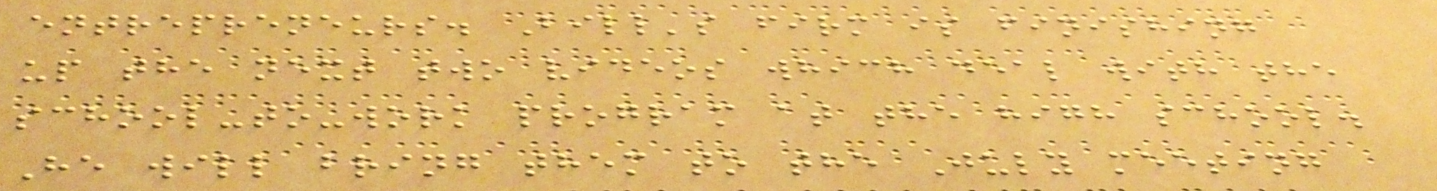entrepreneurs. Bill's firm is finishing
up the next two videos which deal with the
school-to-work program at the high school.
He will bring them to the July meeting
